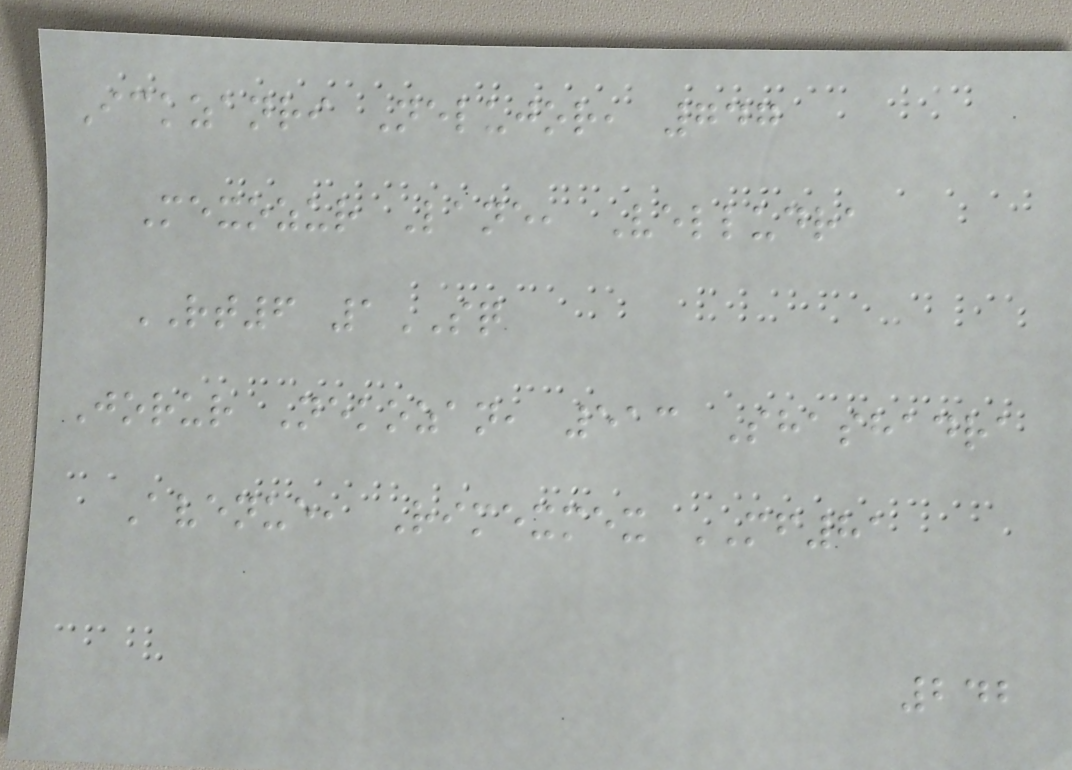Ickzanri Nelujor, 747
Mexozur Lane, Velludra
RT6 1SQ
Jorur Nekozan, 513 Shashadra
Avenue, Rimexmex MF81
242
